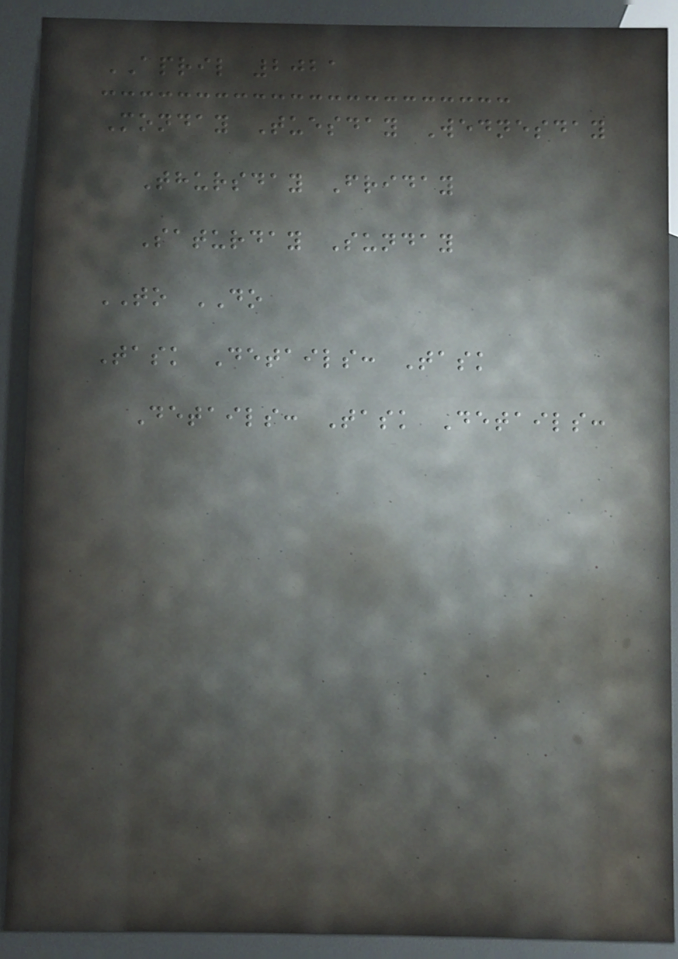APRIL 2021
Monday Tuesday Wednesday
Thursday Friday
Saturday Sunday
TO DO
Task Details: Task
Details: Task Details:
